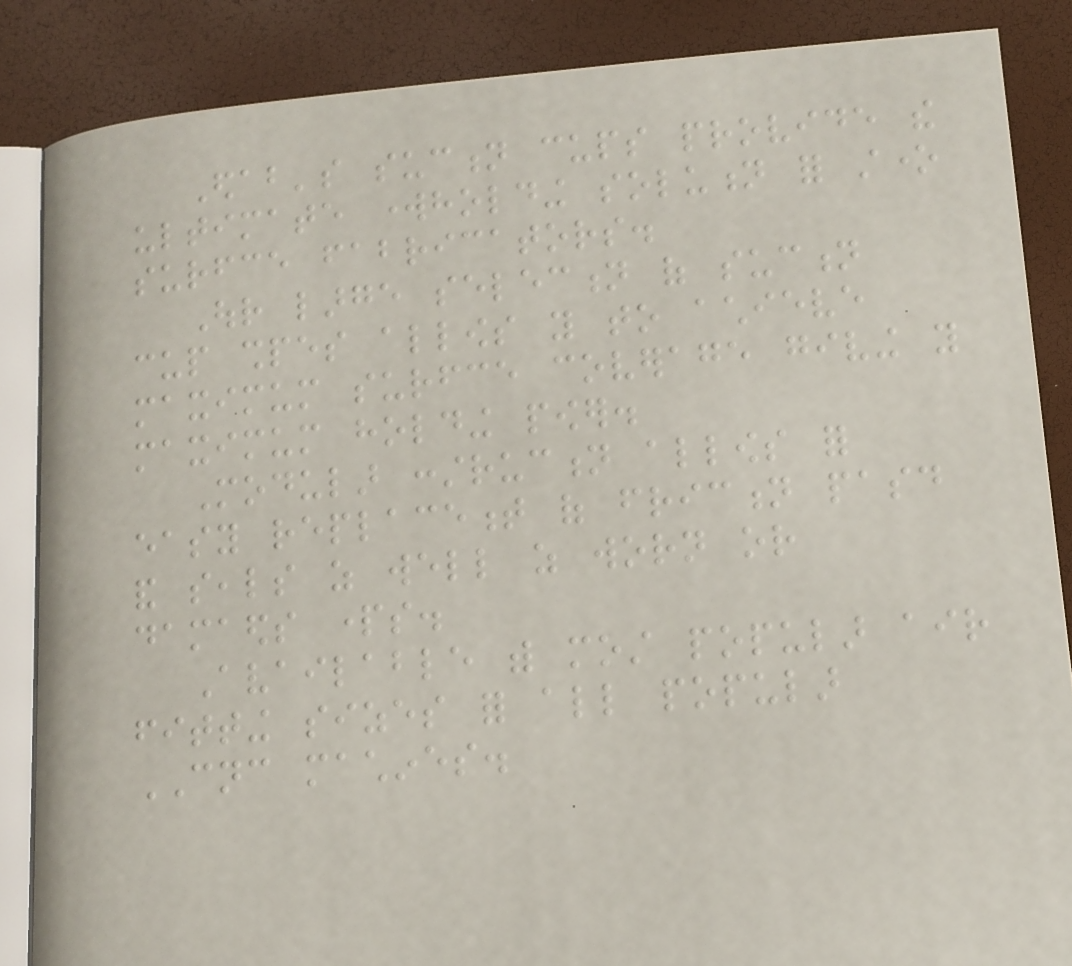Edab's suction cups provide the
ultimate workholding solution for stone
surfce fabricators.
Our large selection of suction
cup shpes allows you to achieve
maximum surfce coverage giving you
maximum holding power.
Modular construction allows for
easy replacement of friction pasd
and seals as well as worn or
damaeds parts.
Available with most popular air
fitting sizes for all popular
CNC machines.
